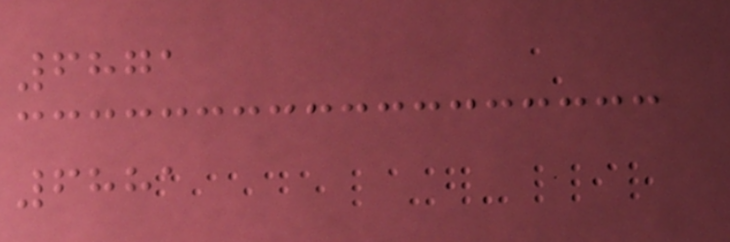6871
6881
